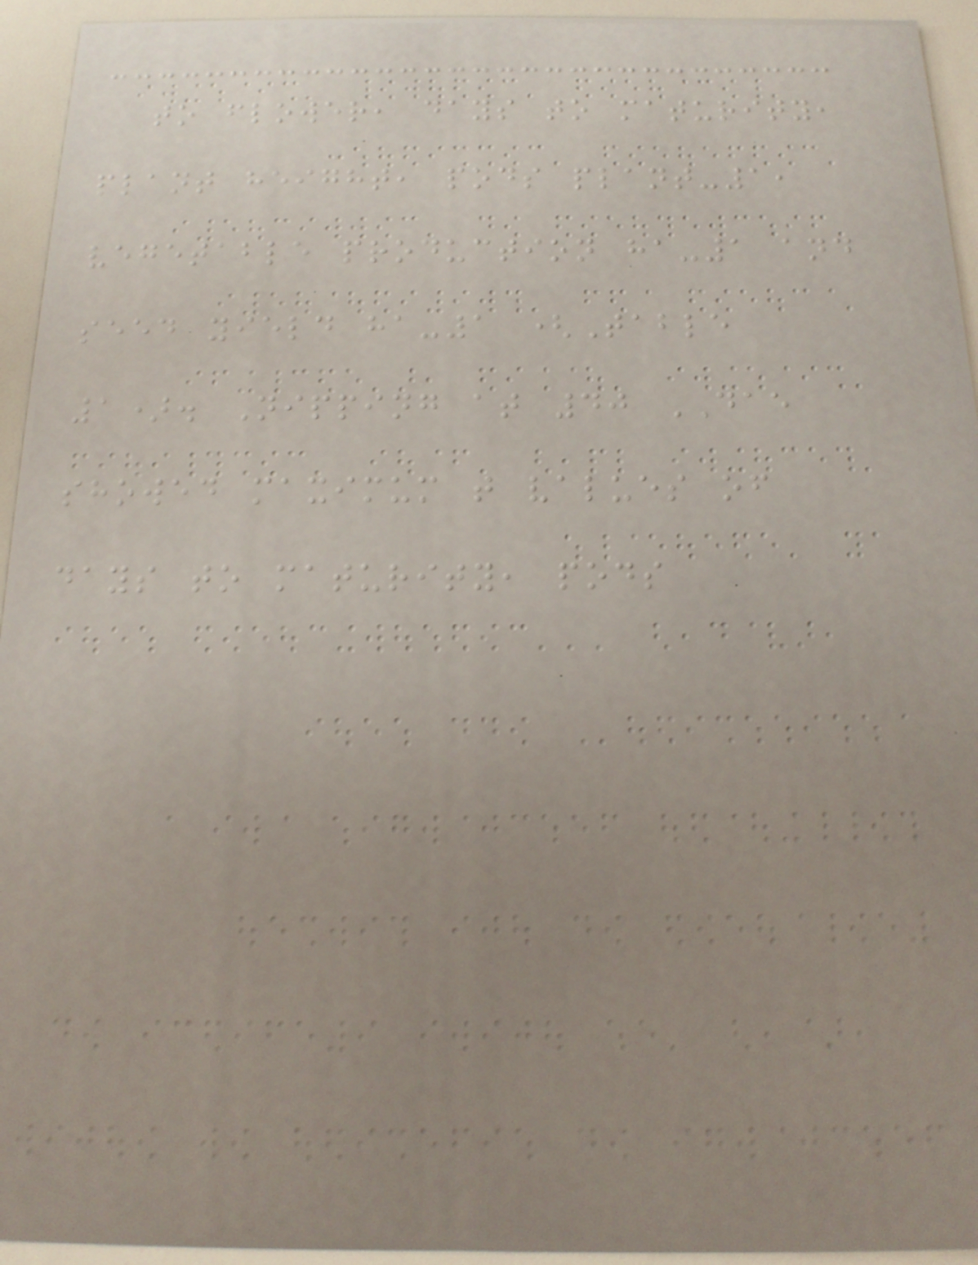to flower, days to maturity,
plant height, pods plant-1,
vegetable production ha-1 and
seed yield ha-1 (Table
1). Nipping at 40 DAE
showed maximum t values of
days to maturity, pods
